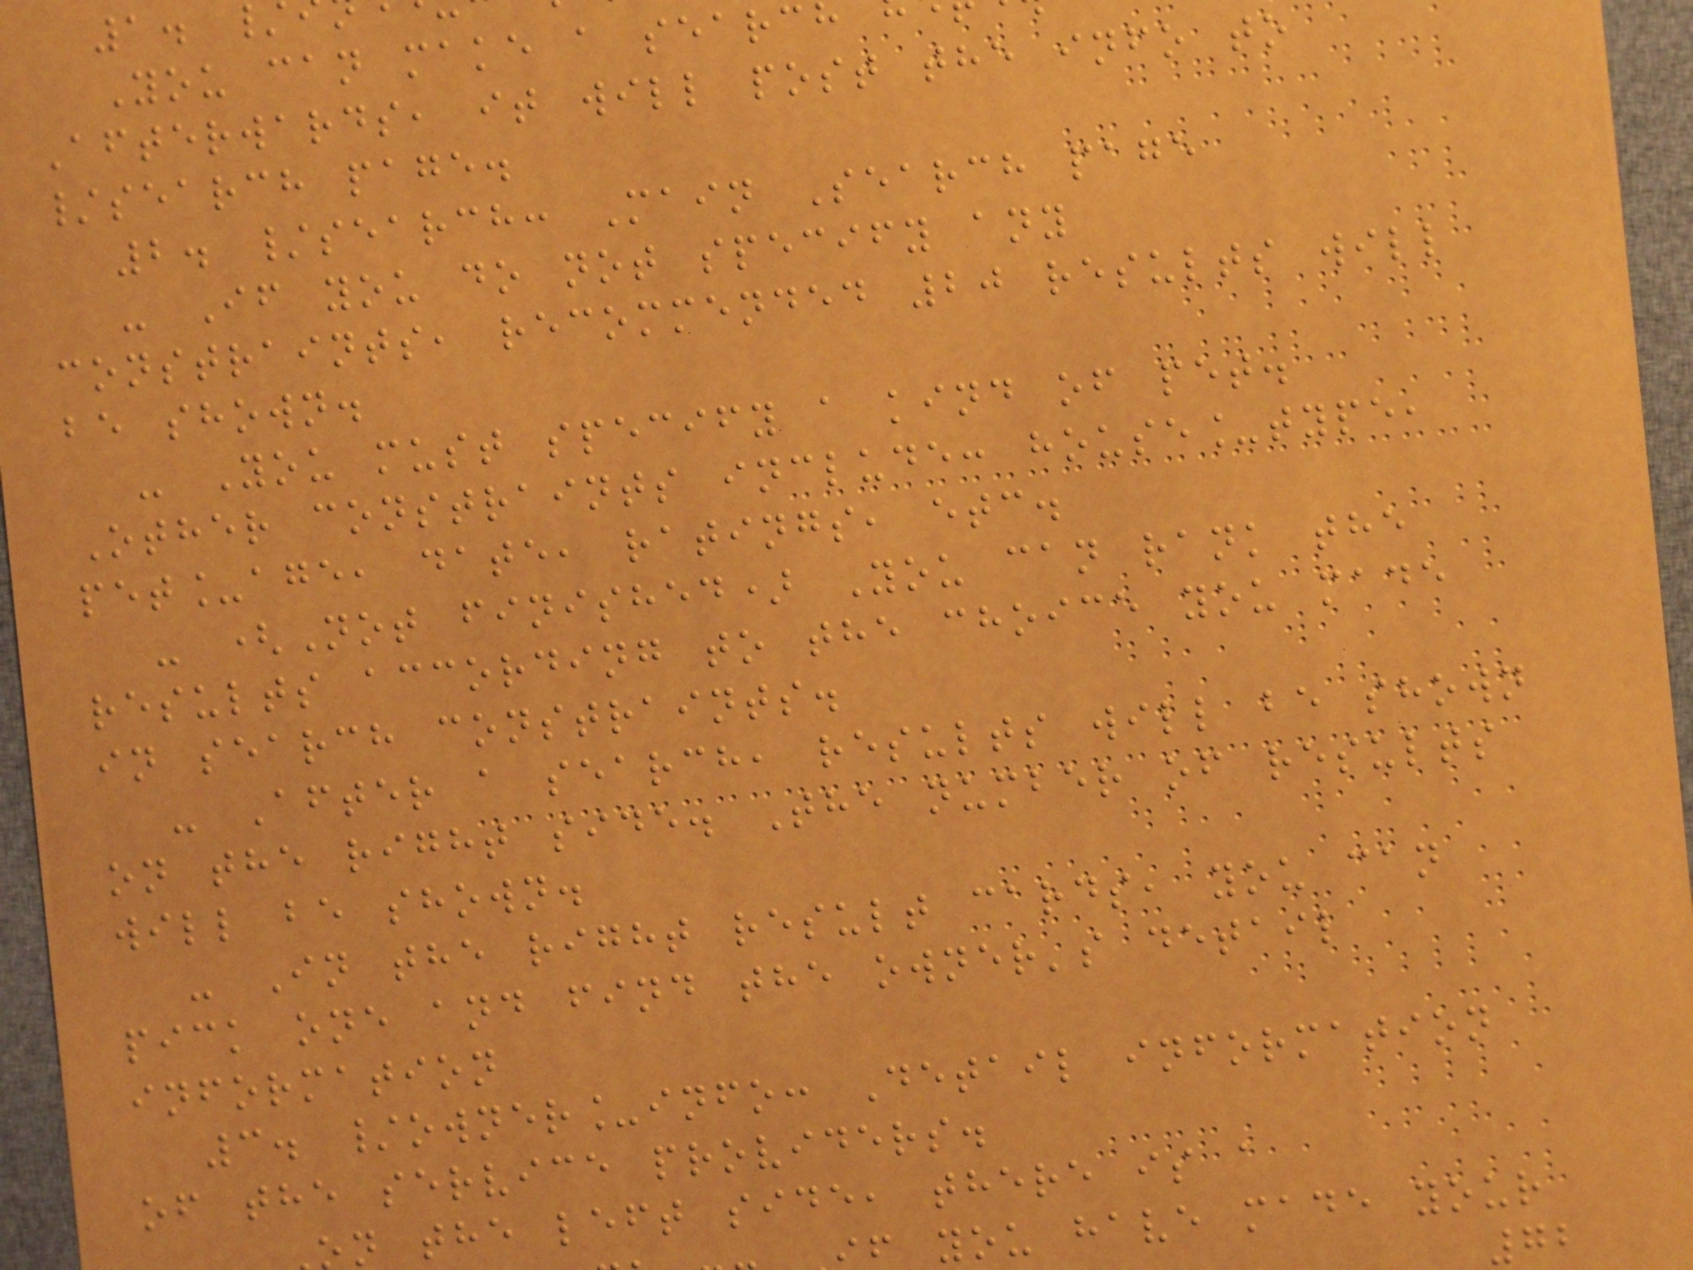You can make a searc
Afterwards, it will post the info to
/search page.
2. /search: Main Search page
- If you do not specify any
constraints, recommended 20 results will
be shown.
- You must specify a kind of pet.
Other constraints include: house_type,
pet_age, date, ratings, etc.
- (Not finished) You can rank the
results according to the choice you made
in search constraints.
- After a search, results will be shown
on the right side. The number of results
will be shown.
- In the right result cards, you can
pick one and find the owner's detail
information
3. /owner_info: Detail information
of the service providers.
n the left side, there is a
you have made your
72
